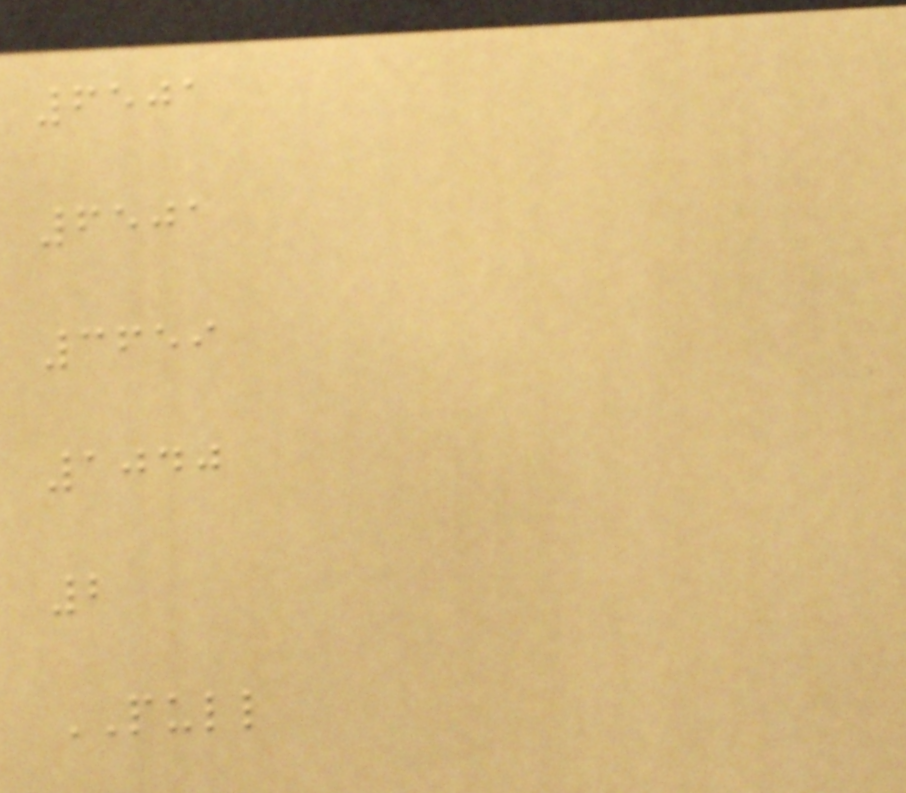6501
6501
3659
1040
2
PULL
